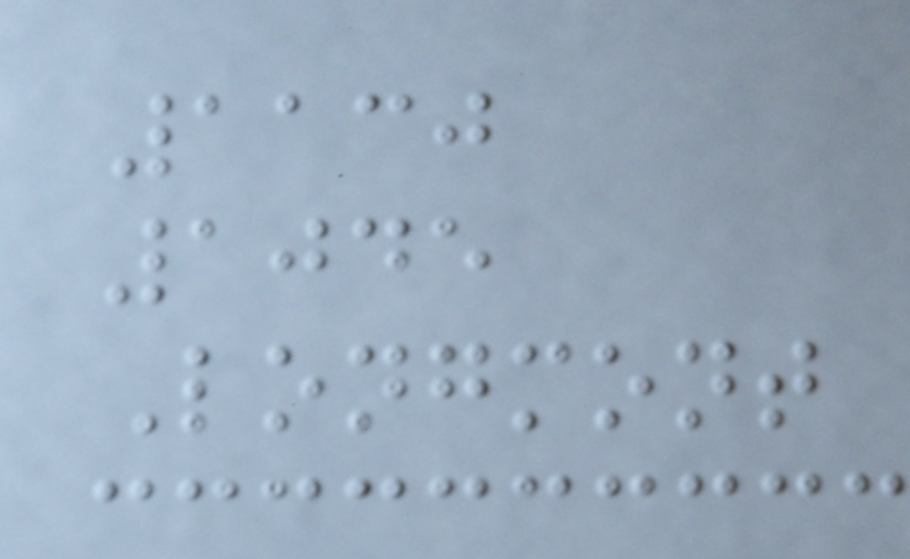1130
1045
Longmont
